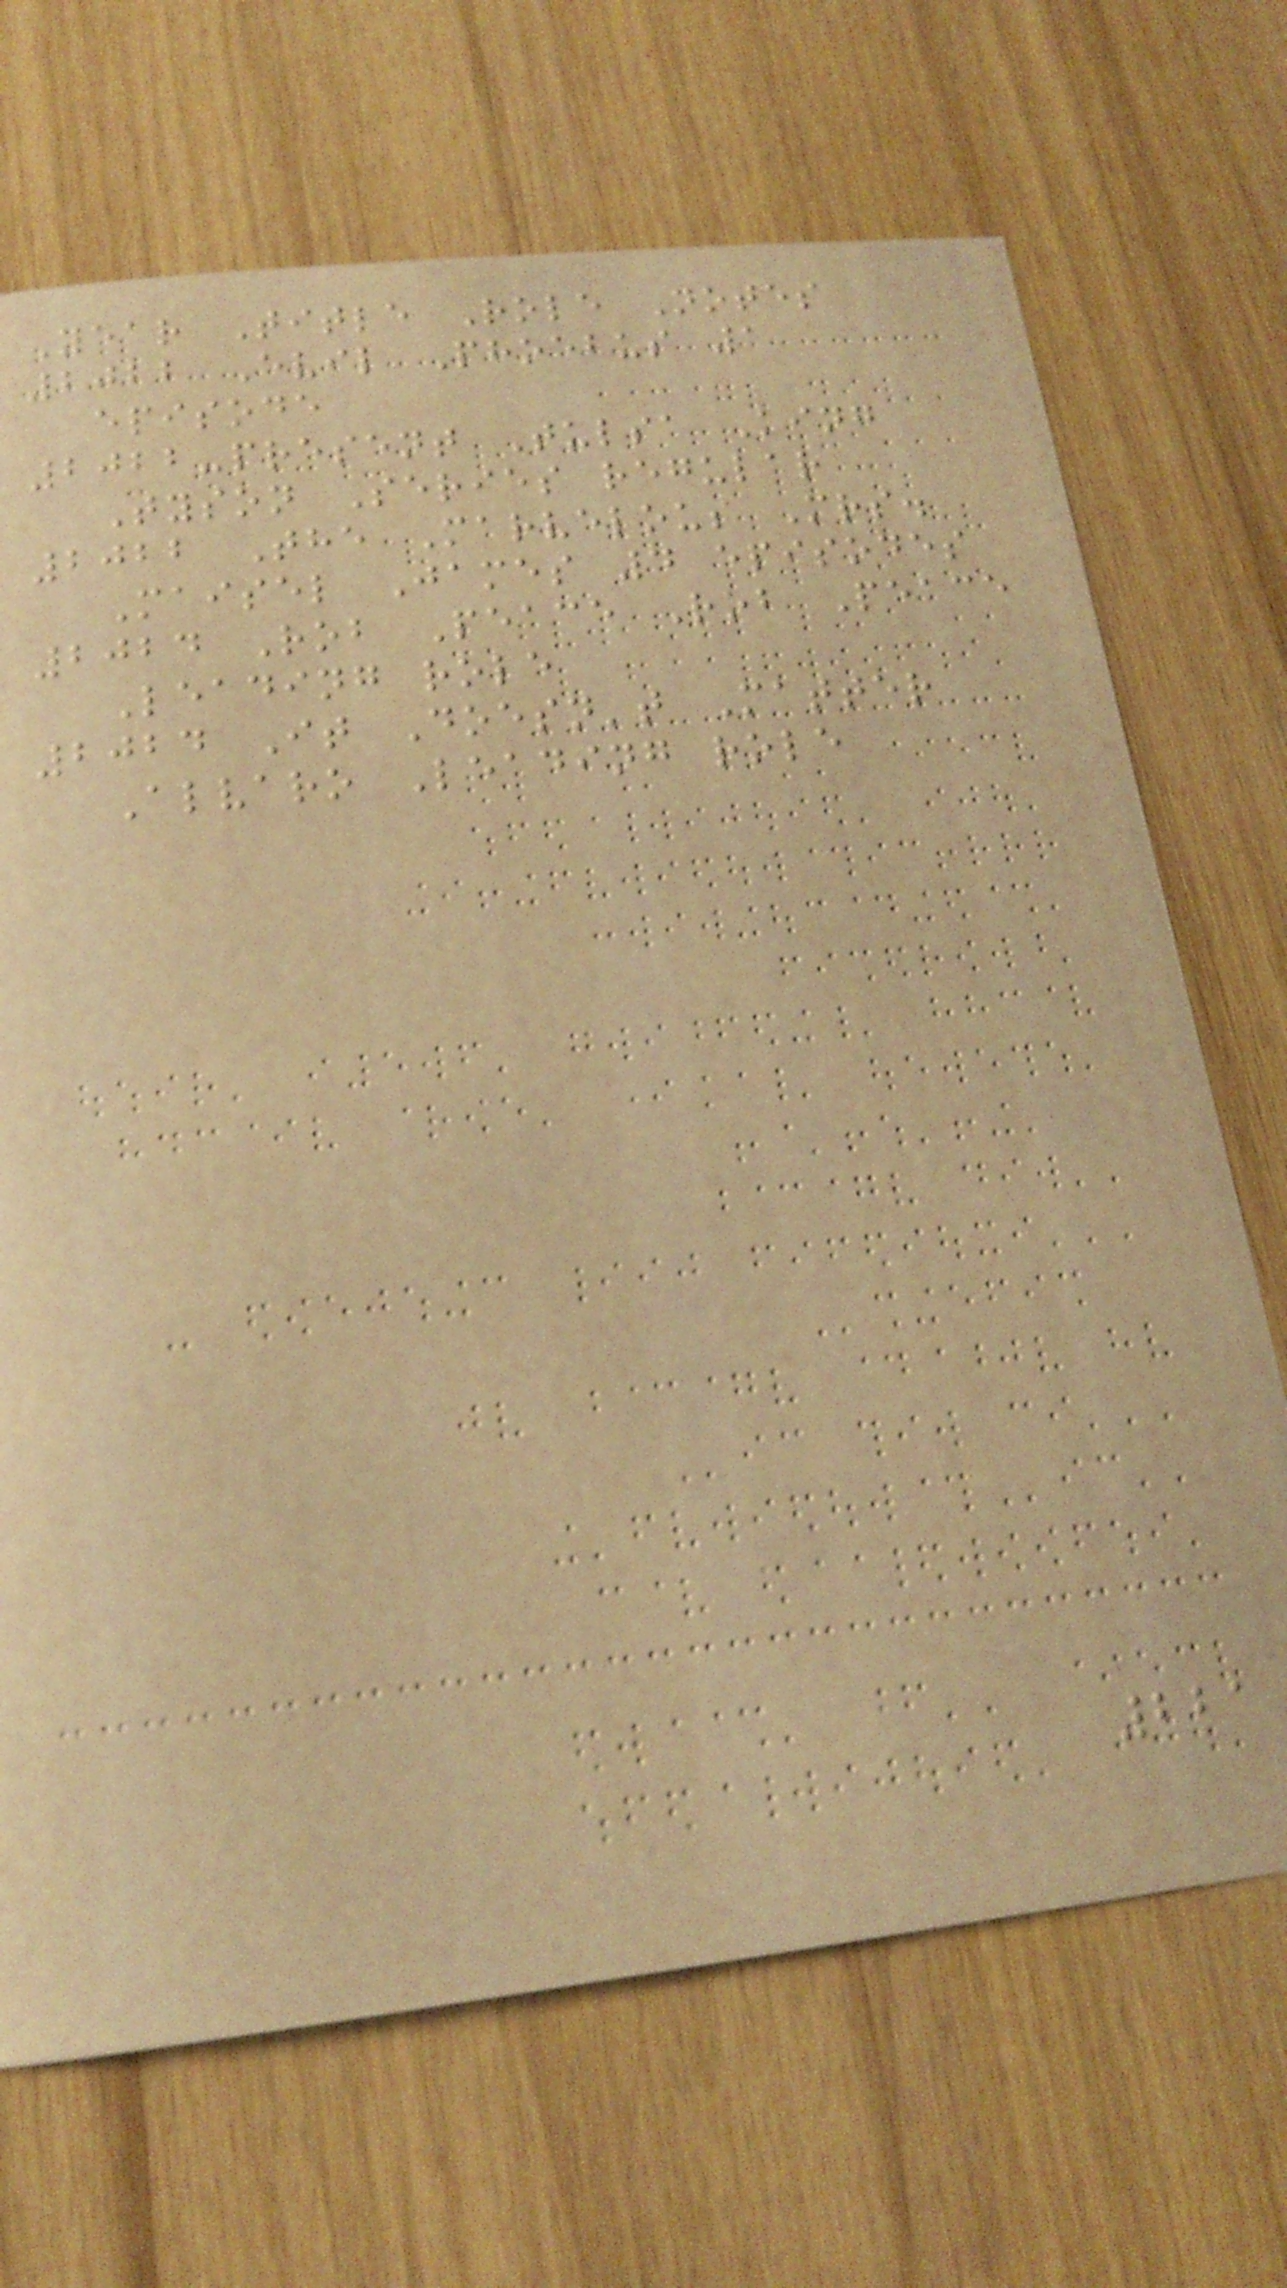Year Title Role Notes
2022 Evil Phoebus 1
episode
2022-present Tulsa King
Tyson Series regular
2022 The Marvelous Mrs.
Maisel James 4 episodes
2024 Rob Peace Rob Peace
Leading role
2024 It Doesn't Matter
Alvaro Leading role
221
